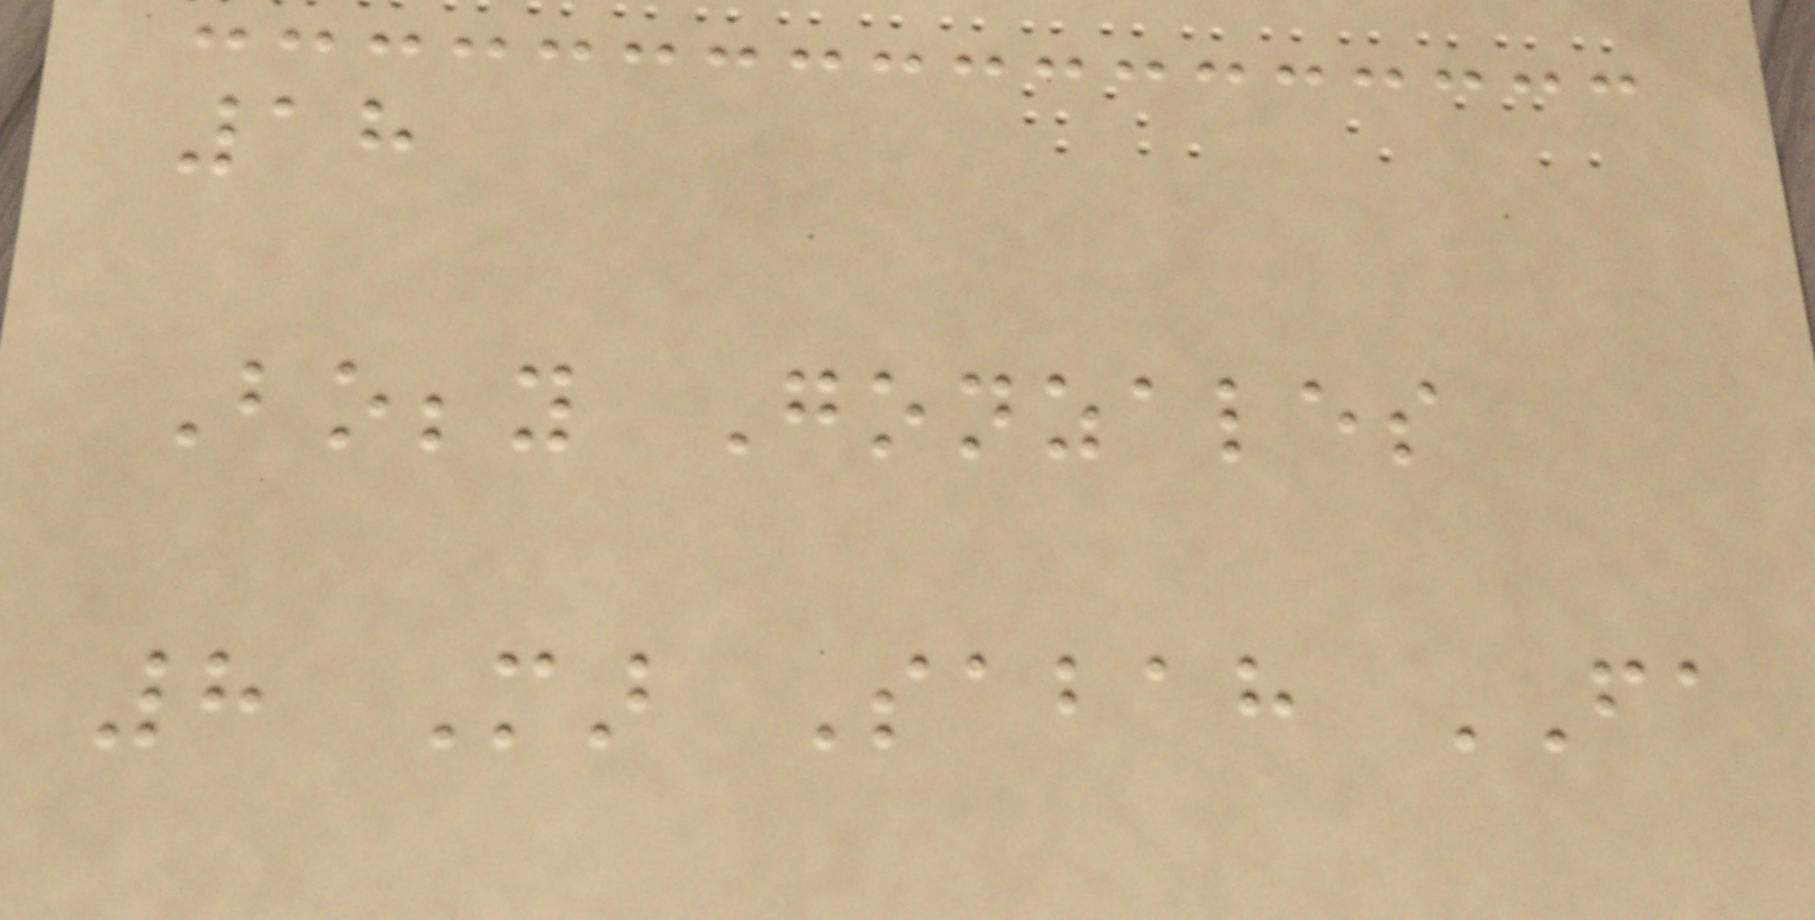18
Bobby Gonzales
8 Mar Sabah FA
